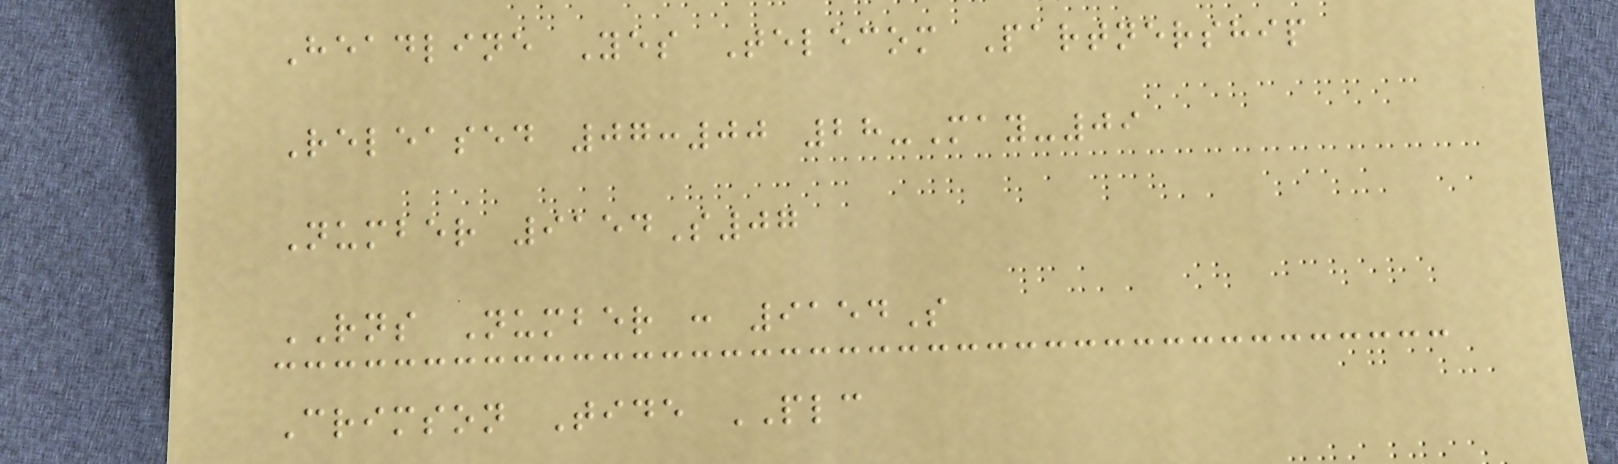Headline Yes Telecom Partnership
Released 07:00 28-May-09
Number 9154S07
RNS Number : 9154S
Crimson Tide PLC
